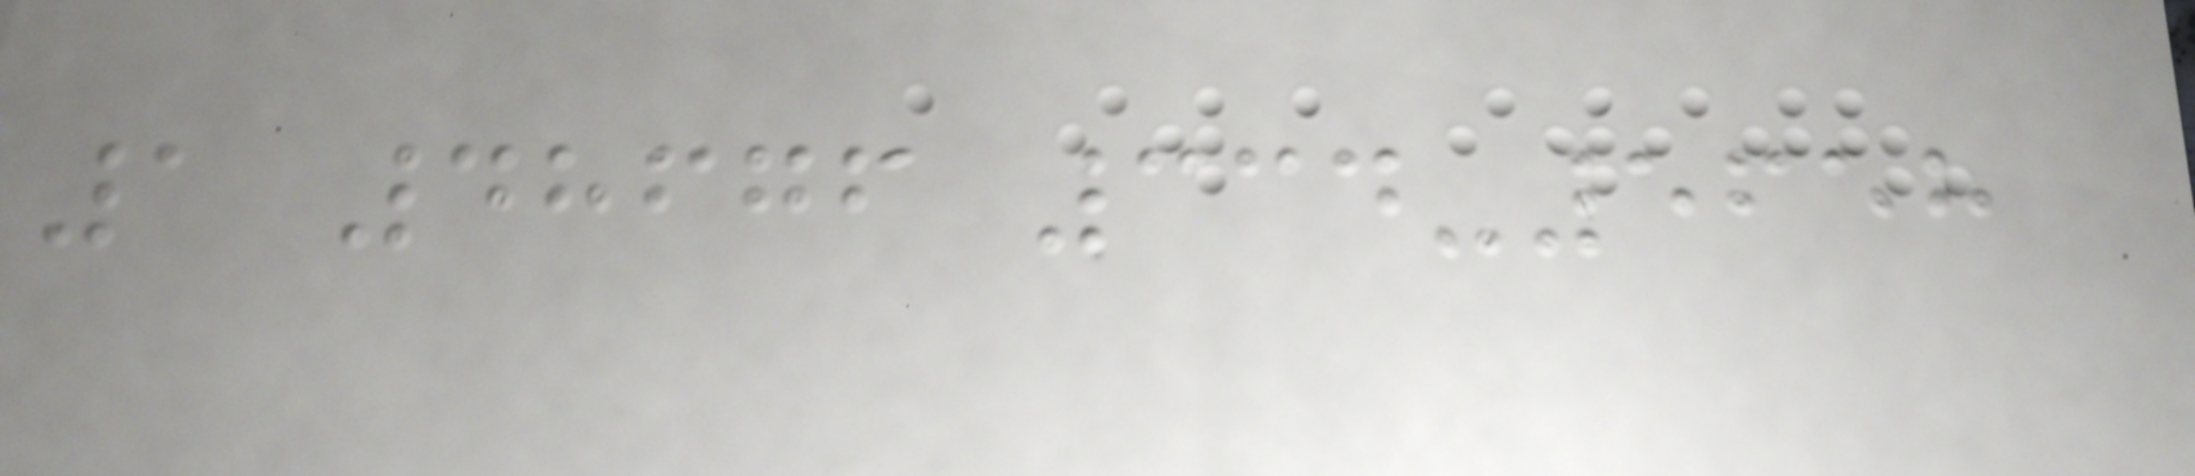1 48676 334-5658
